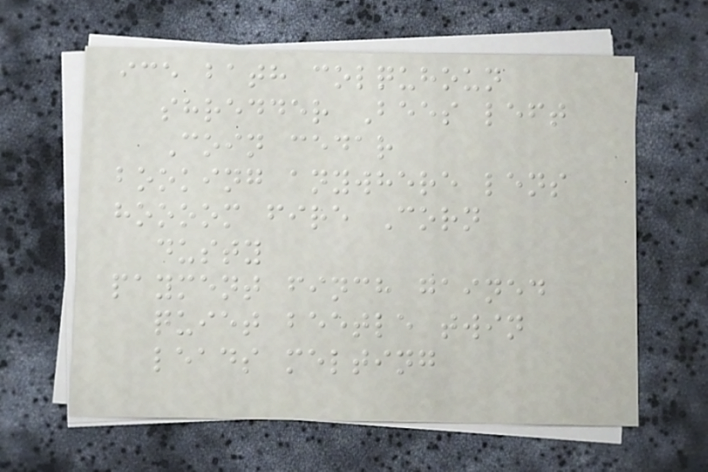ice bath colquhoun
shredder Bees left
Coin cedar
booking anywhere lens
hoooom fire Corn
dusty
payment finch gained
quiet beetle twin
leads melting
